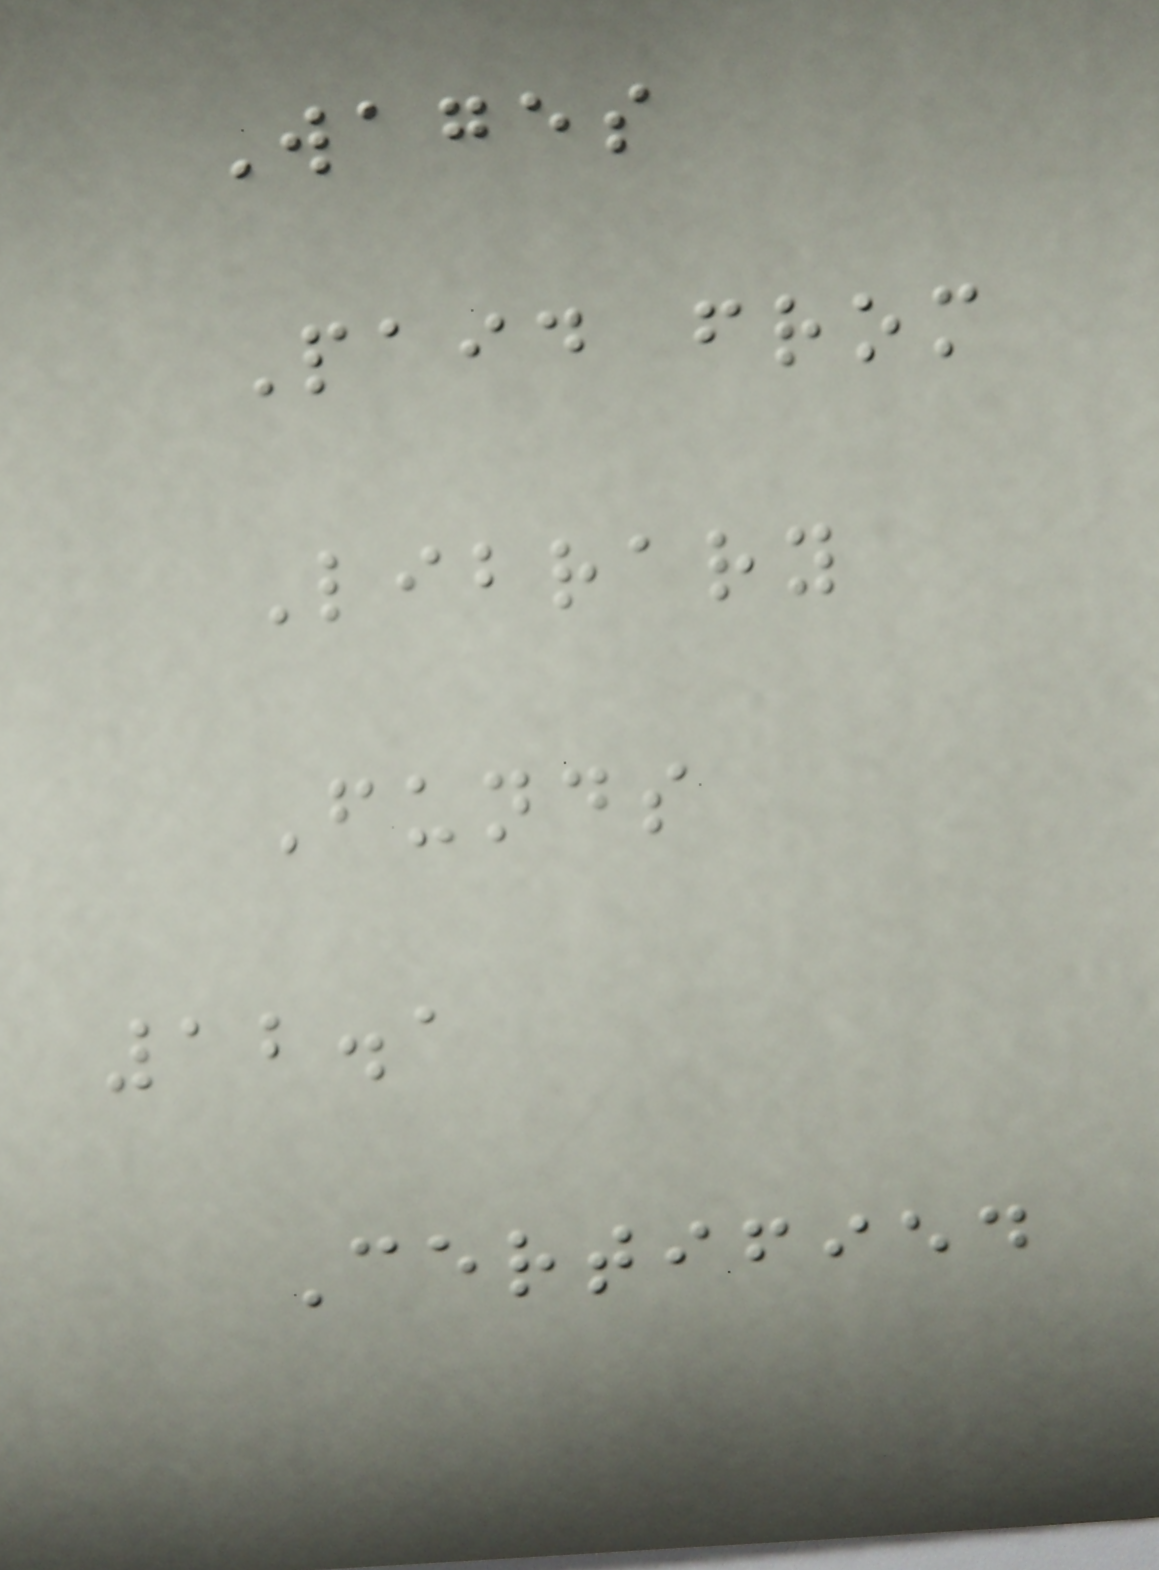Wages
Paid from
Library
Funds
12.1
Certified
